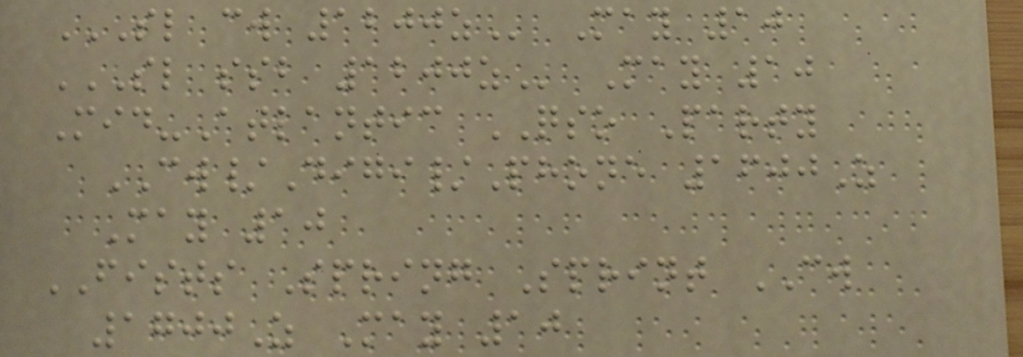SL CW 1200Z May 10
SL SSB 1200Z May 10
Mid-Atlantic QSO Party
CW/Digi/Phone 1600Z
May 10
FISTS Spring Sprint CW
1700Z May 10
